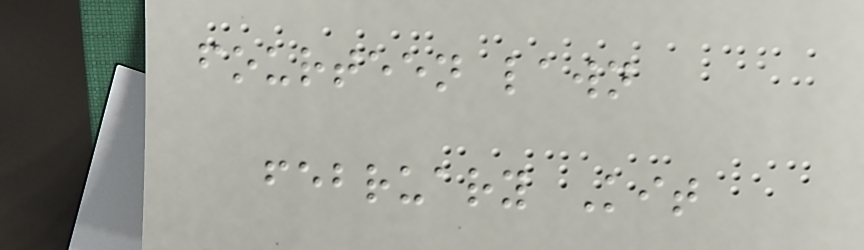fourteen lawn
february Kit
